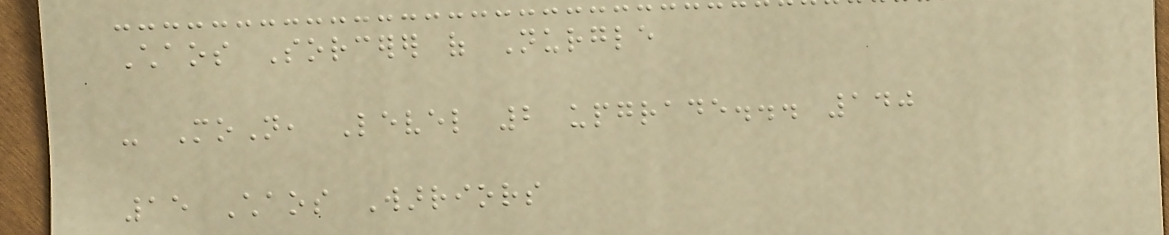Chaos Sorcerer of Nurgle
- MoN, Level 2 upgrade... 140
15 Chaos Warriors
